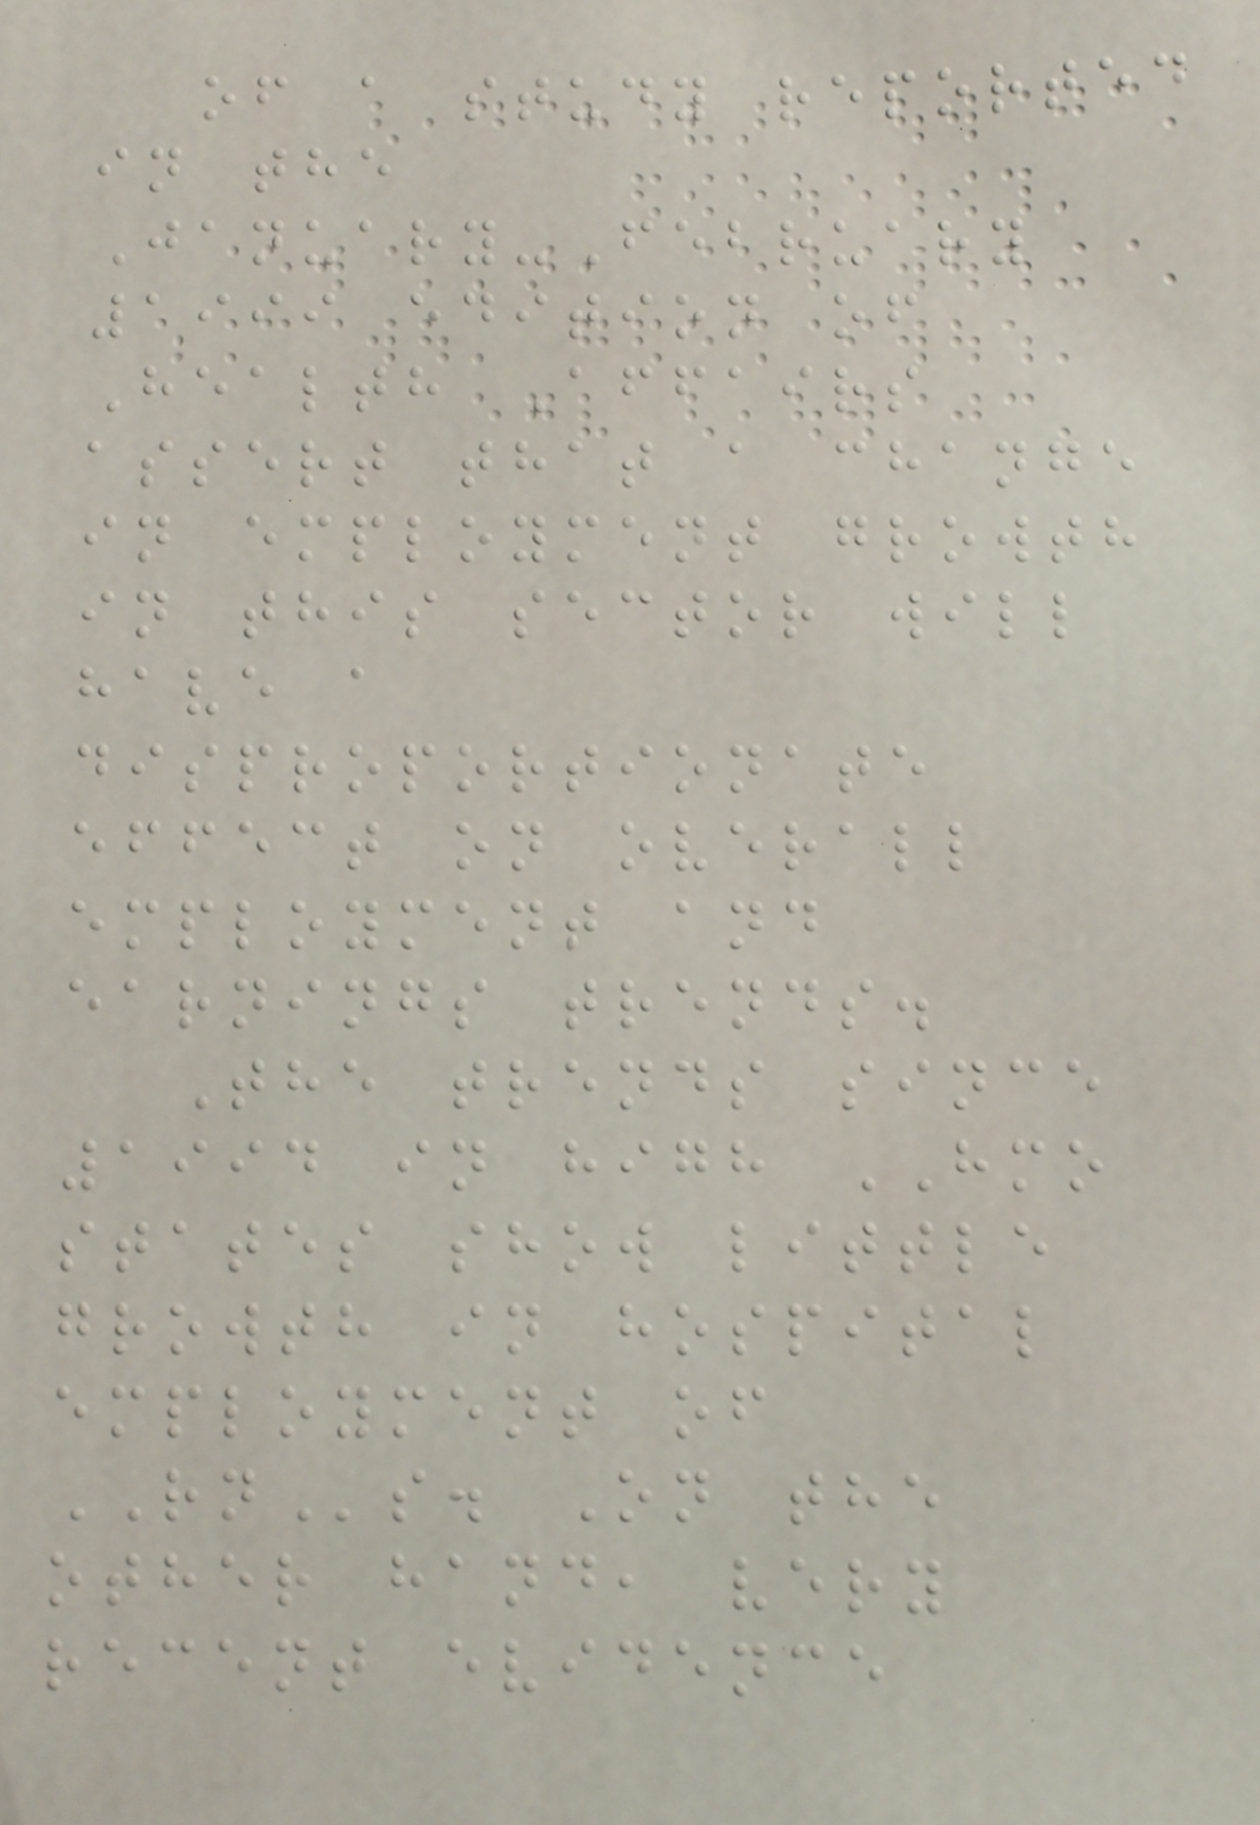of a study reported
in the
January-February
1999 edition of
Health Affairs
assert that a change
in employment growth
in this sector will
have a
disproportionate
effect on overall
employment and
earnings trends.
The trends since
1994 in high HMO
states show little
growth in hospital
employment of
RNs. On the
other hand, very
recent evidence
